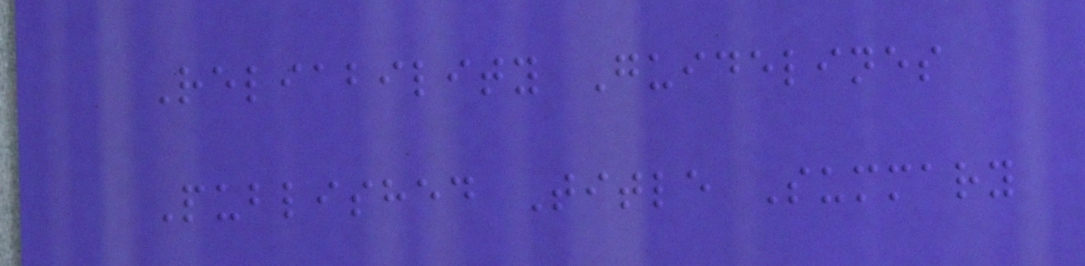Reliability Guidelines
Published Title Summary
